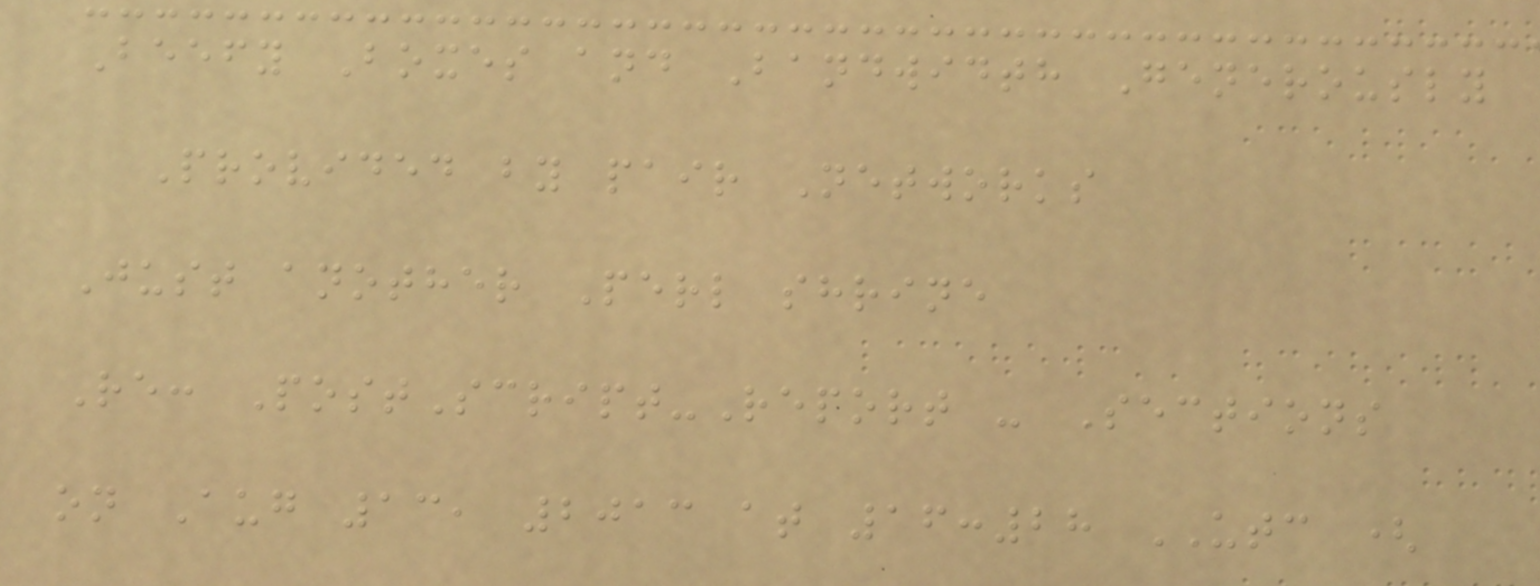Beefy Boxes and Bandwidth Generously
Provided by pair Networks
Just another Perl shrine
Re: PostScript-Report - Sections
on Aug 13, 2013 at 16:28 UTC (
